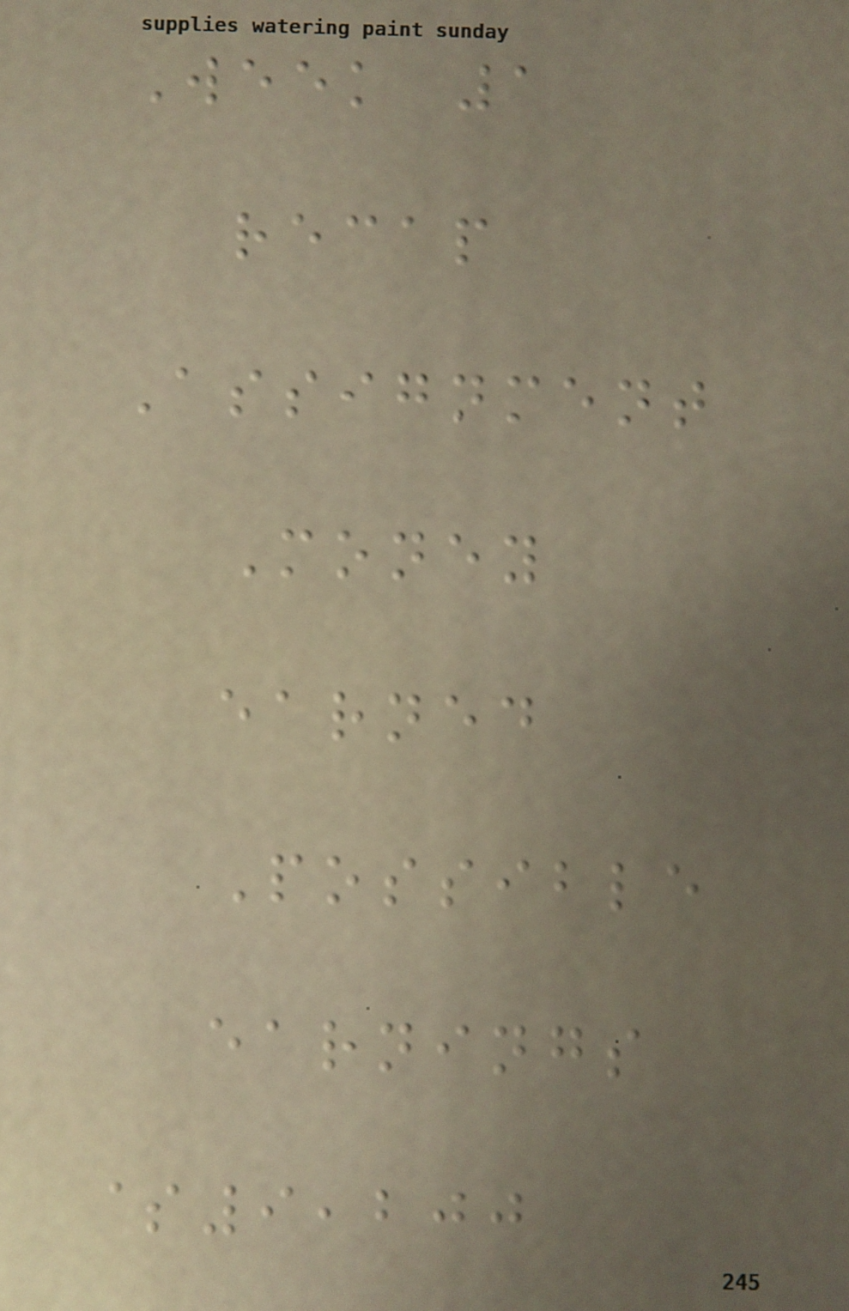Week 1
recap
Assignment
Money
earned
Possible
earnings
$9,200
